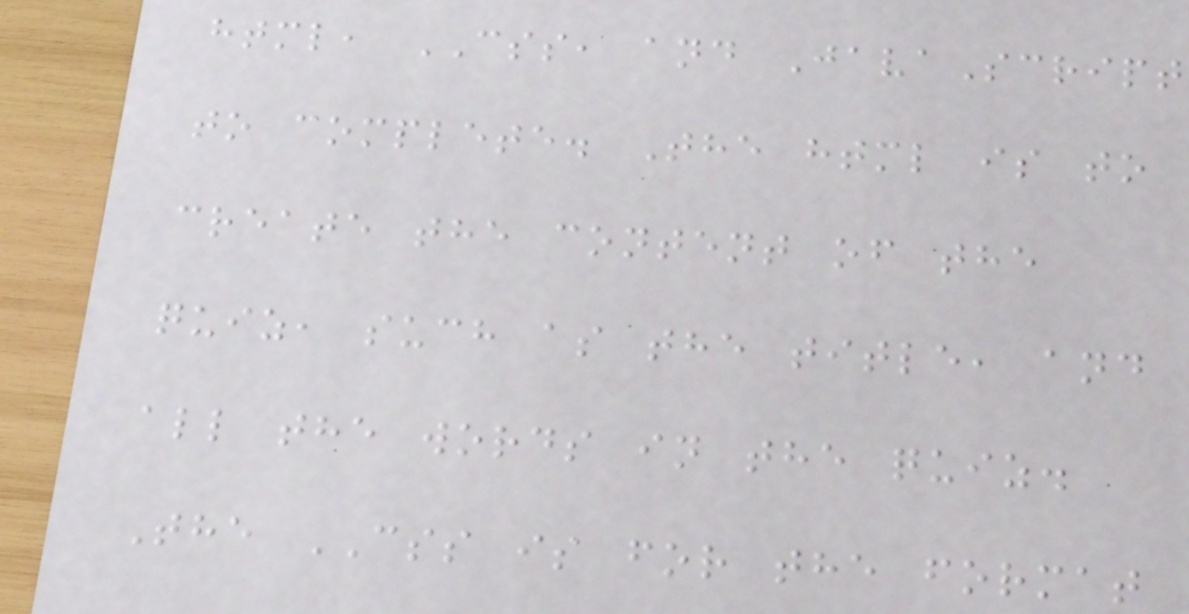html, CSS, and JavaScript
to complete. The html is to
create the content of the
quiz, such as the title, and
all the words in the quiz.
The CSS is for the format
